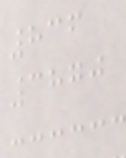836
3870
